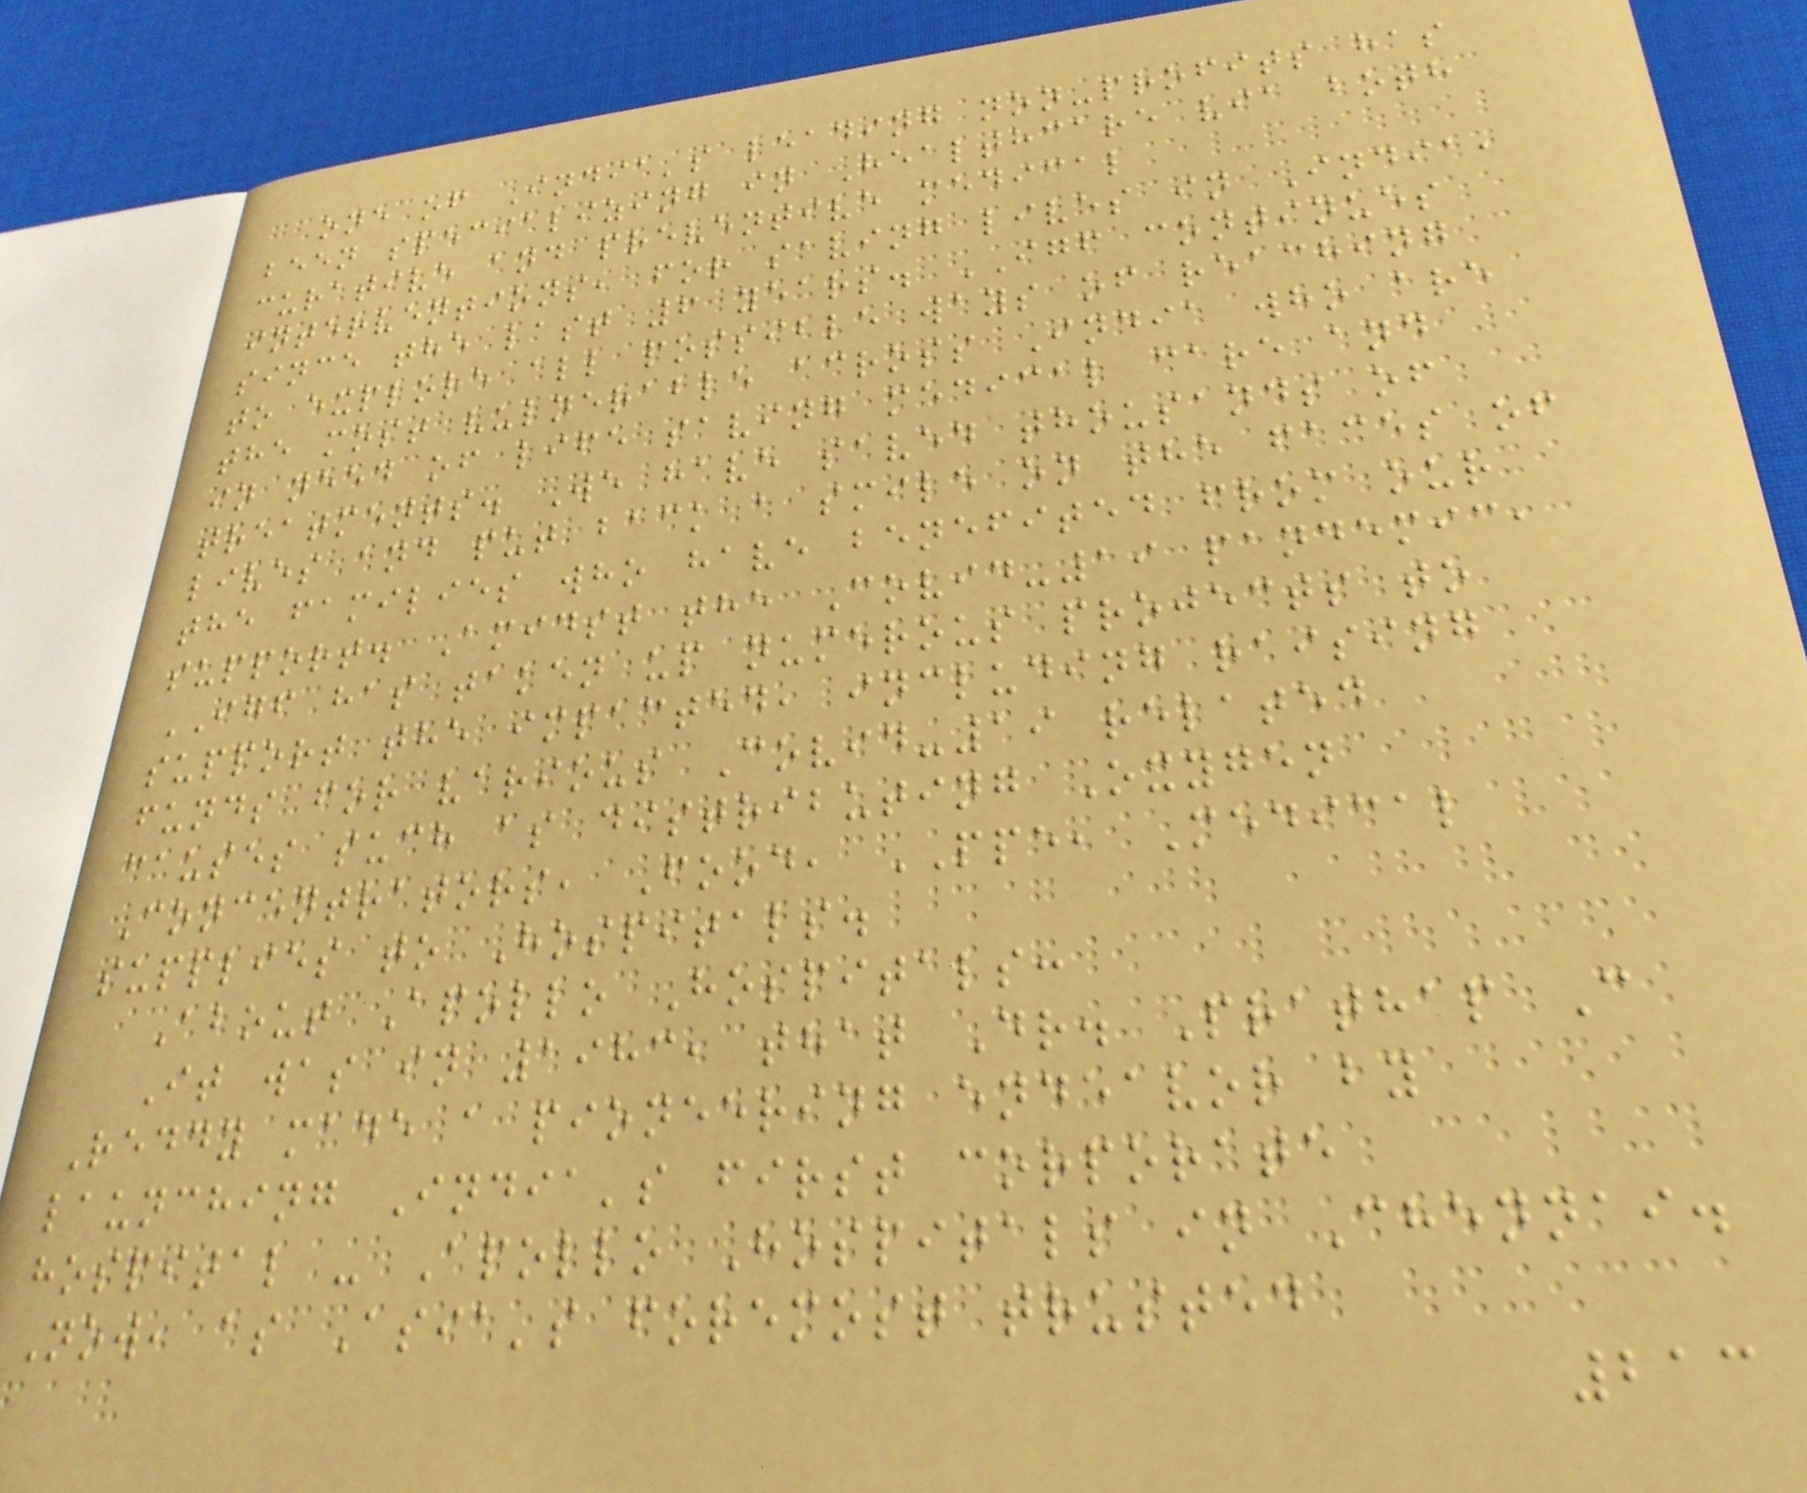one of India's leading non-profits has
been specializing in Healthcare via both
curative and preventive medical
interventions, for saving lives in India,
since the last 6 years. IGF continues
to explore all possible ways of reaching
the most vulnerable across India who are
in need of life saving medical care and
treatments. We have saved thousands of
lives and put back a smile on the faces of
the families who have benefited from our
support. Amidst the Covid-19 pandemic,
IGF has taken up numerous projects to
support the impacted, including raising
funds for various Covid-19 related
causes such as distributing Oxygen
Concentrators, Food, PPE, Medical
supplies to Hospitals.
About Apollo Hospitals:
It was in 1983, that Dr. Prathap C
Reddy made a pioneering endeavor by
launching India's first corporate
hospital - Apollo Hospitals in Chennai.
Now, as Asia's foremost trusted
213
